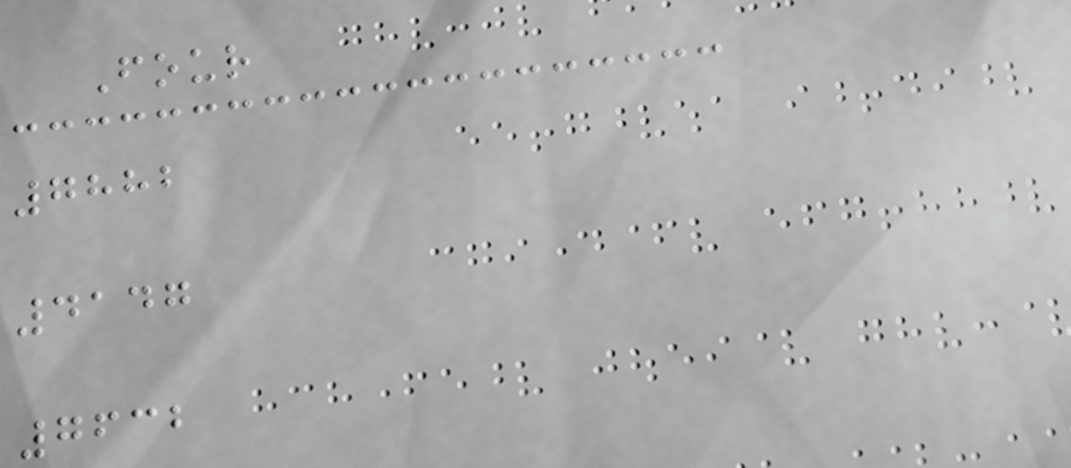Four
7882
4147
7632
